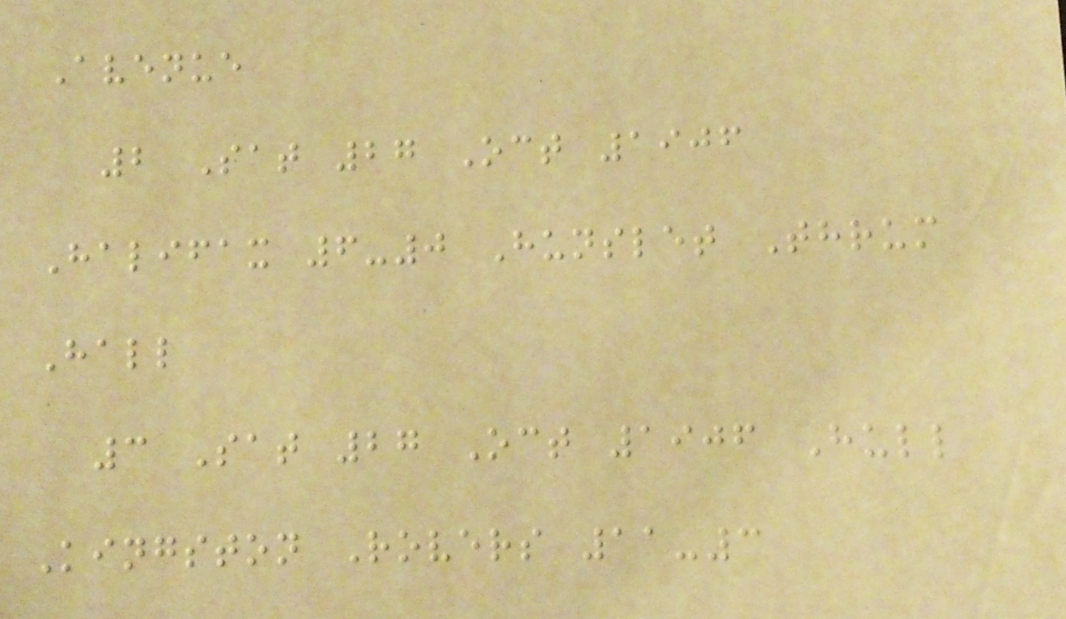Avenue
2 Sat 27 Oct 1906
Halifax 6-0 Hunslet Thrum
Hall
3 Sat 27 Oct 1906 Hull
Kingston Rovers 11-3
